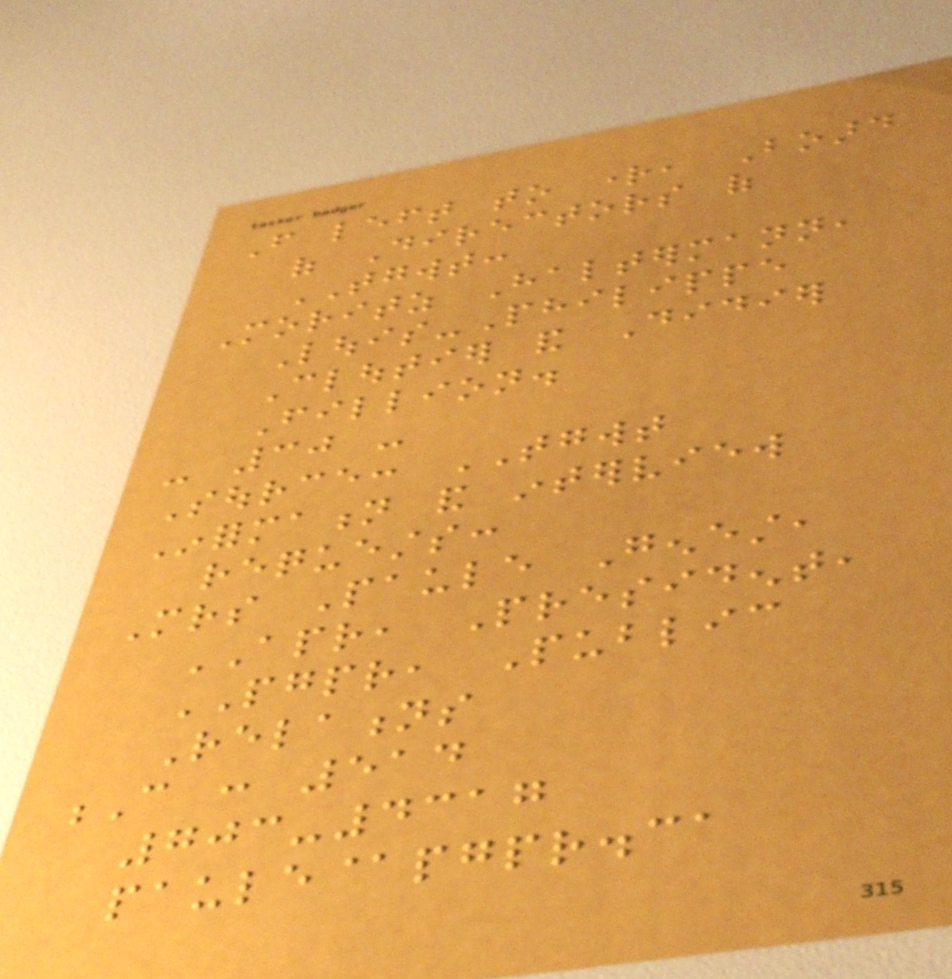From left to right, Board
of Directors of
TGWT:
Moritz Haltermann,
Louis-Philippe
Cloutier and Didier
Fillion.
- 30 -
Source: TGWT
Information and interview
requests:
Mrs Paule Genest,
APR, President,
PGPR, Public
Relations
C : 514
703-4317
paule@pgpr.ca
